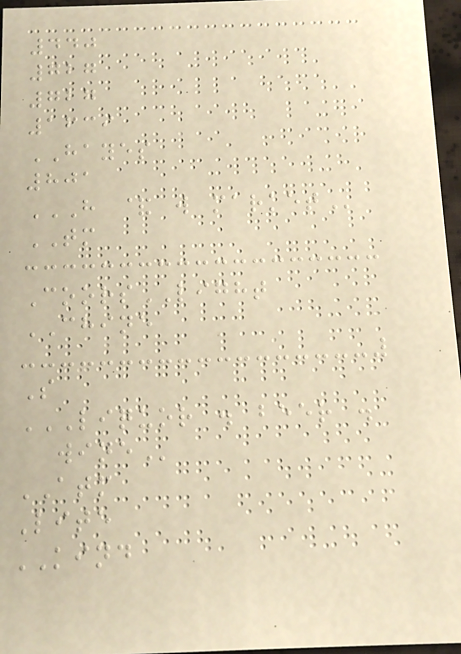440
727
727
1639
HAYES
801
H & W MARKET
TM
CoorsLIGHT
CHINE
S
LIQUOR . BEER .
WINE
ATM
Lite
KIND
